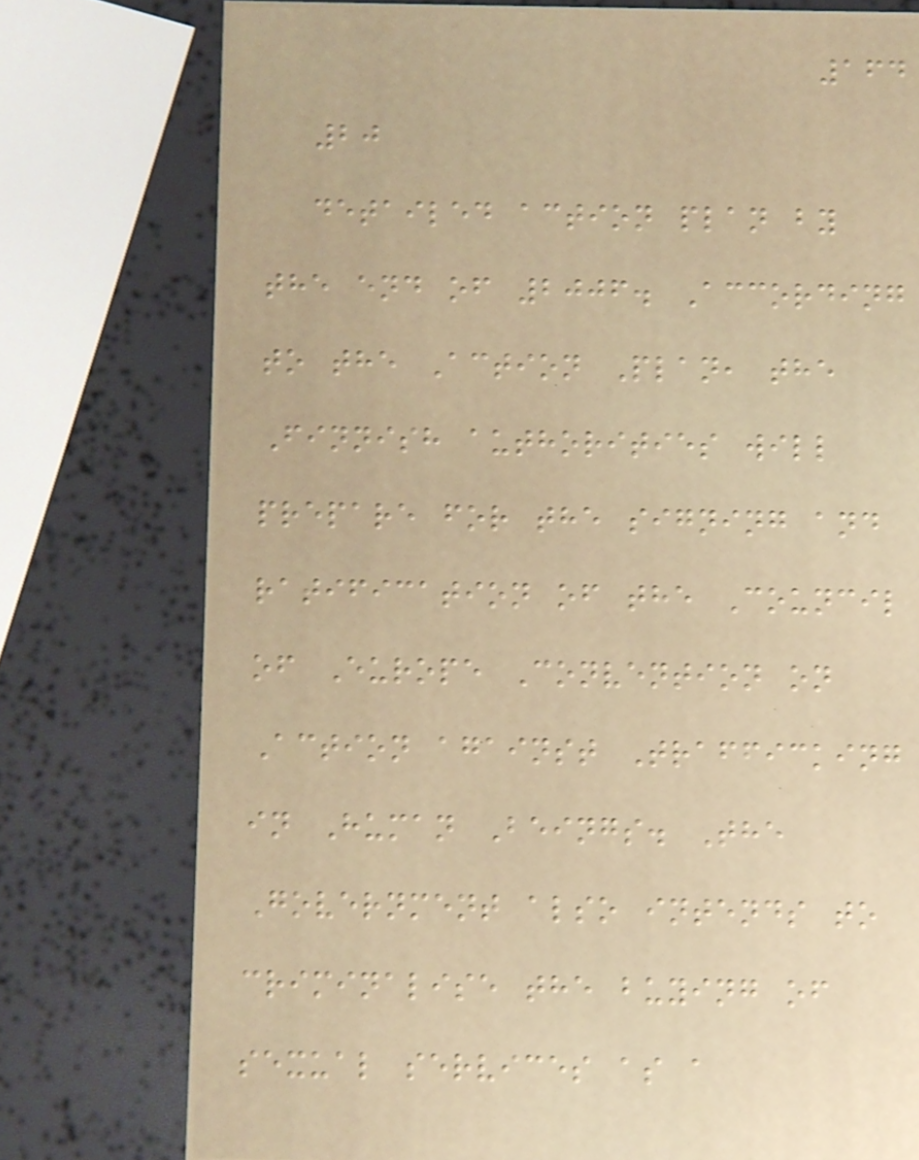164
20
detailed action plan by
the end of 2006. According
to the Action Plan, the
Finnish authorities will
prepare for the signing and
ratification of the Council
of Europe Convention on
Action against Trafficking
in Human Beings. The
Government also intends to
criminalise the buying of
sexual services as a
